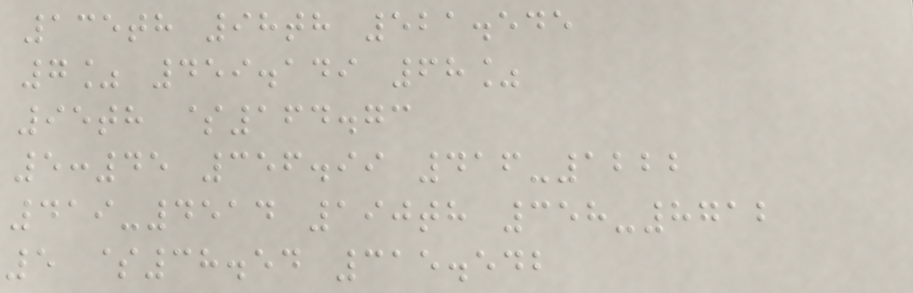135th 98th 521.545
7% 459.149 68%
95th $164.73
5:45 356.99 416-1222
419-4514 190th 358-8712
5 $38.54 315.542
